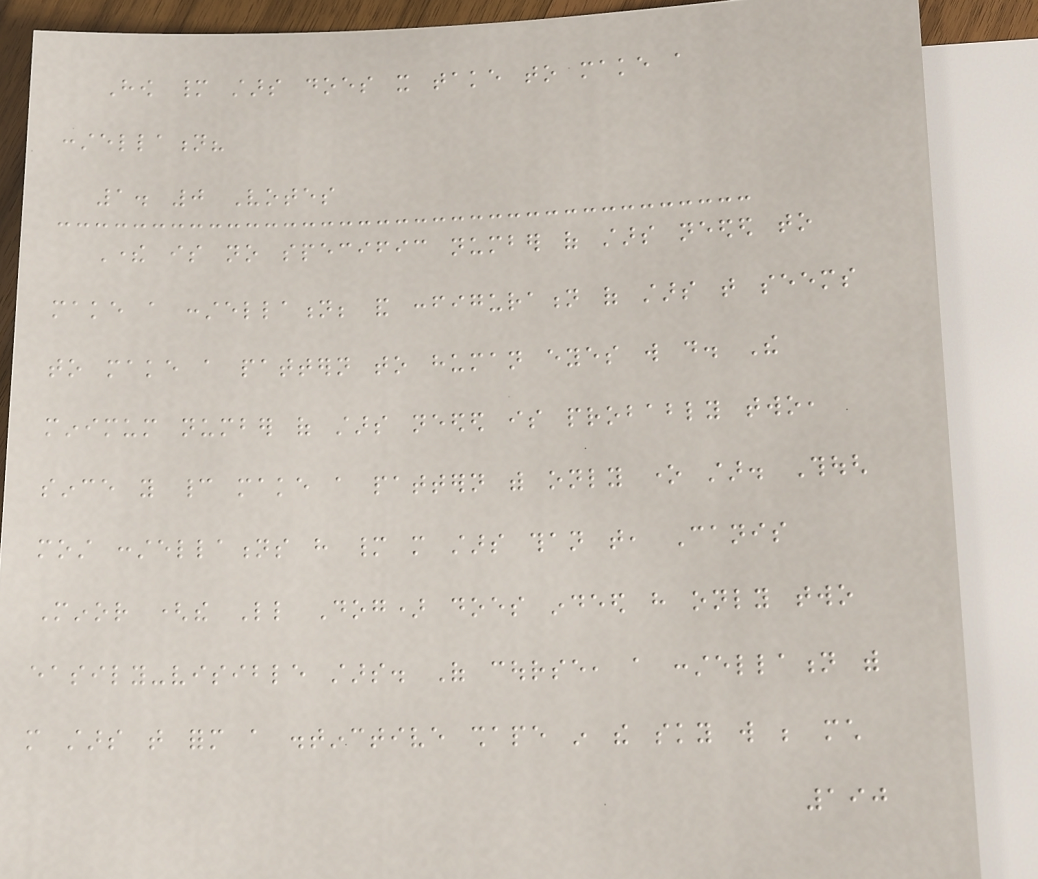How many stars does it take to make a
constellation?
1. 0 Votes
There is no specific number of stars needed to
make a constellation; and configuration of stars that seems
to make a pattern to human eyes will do. The
minimum number of stars needed is probably two,
since you cannot make a pattern with only one star. Though
most constellations have many more stars than that, Canis
Minor (the Little Dog) does indeed have only two
easily-visible stars. Of course, a constellation with
more stars that form a distinctive shape in the sky will be much
190
